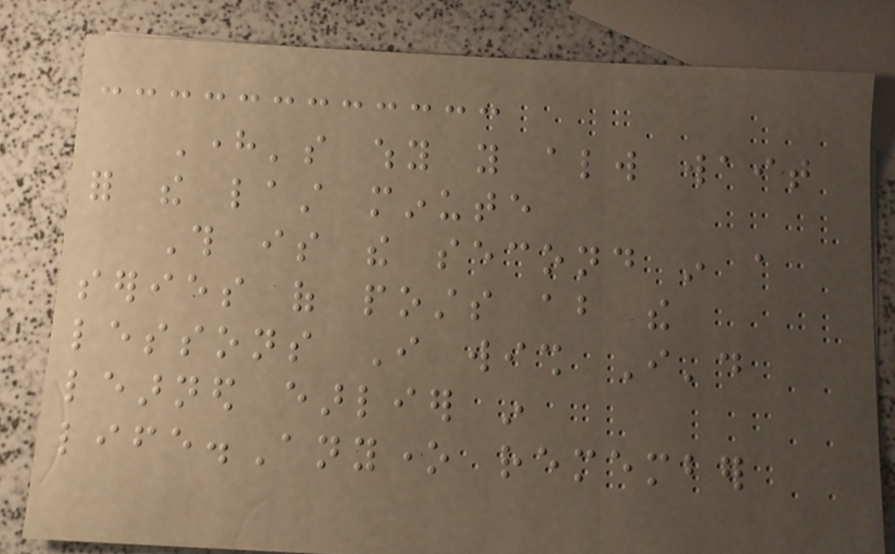Here's why you always wait
for the last minute
This is the second in a
series of posts about the
lessons I wish I'd
learned earlier in
life.Anyone remember
